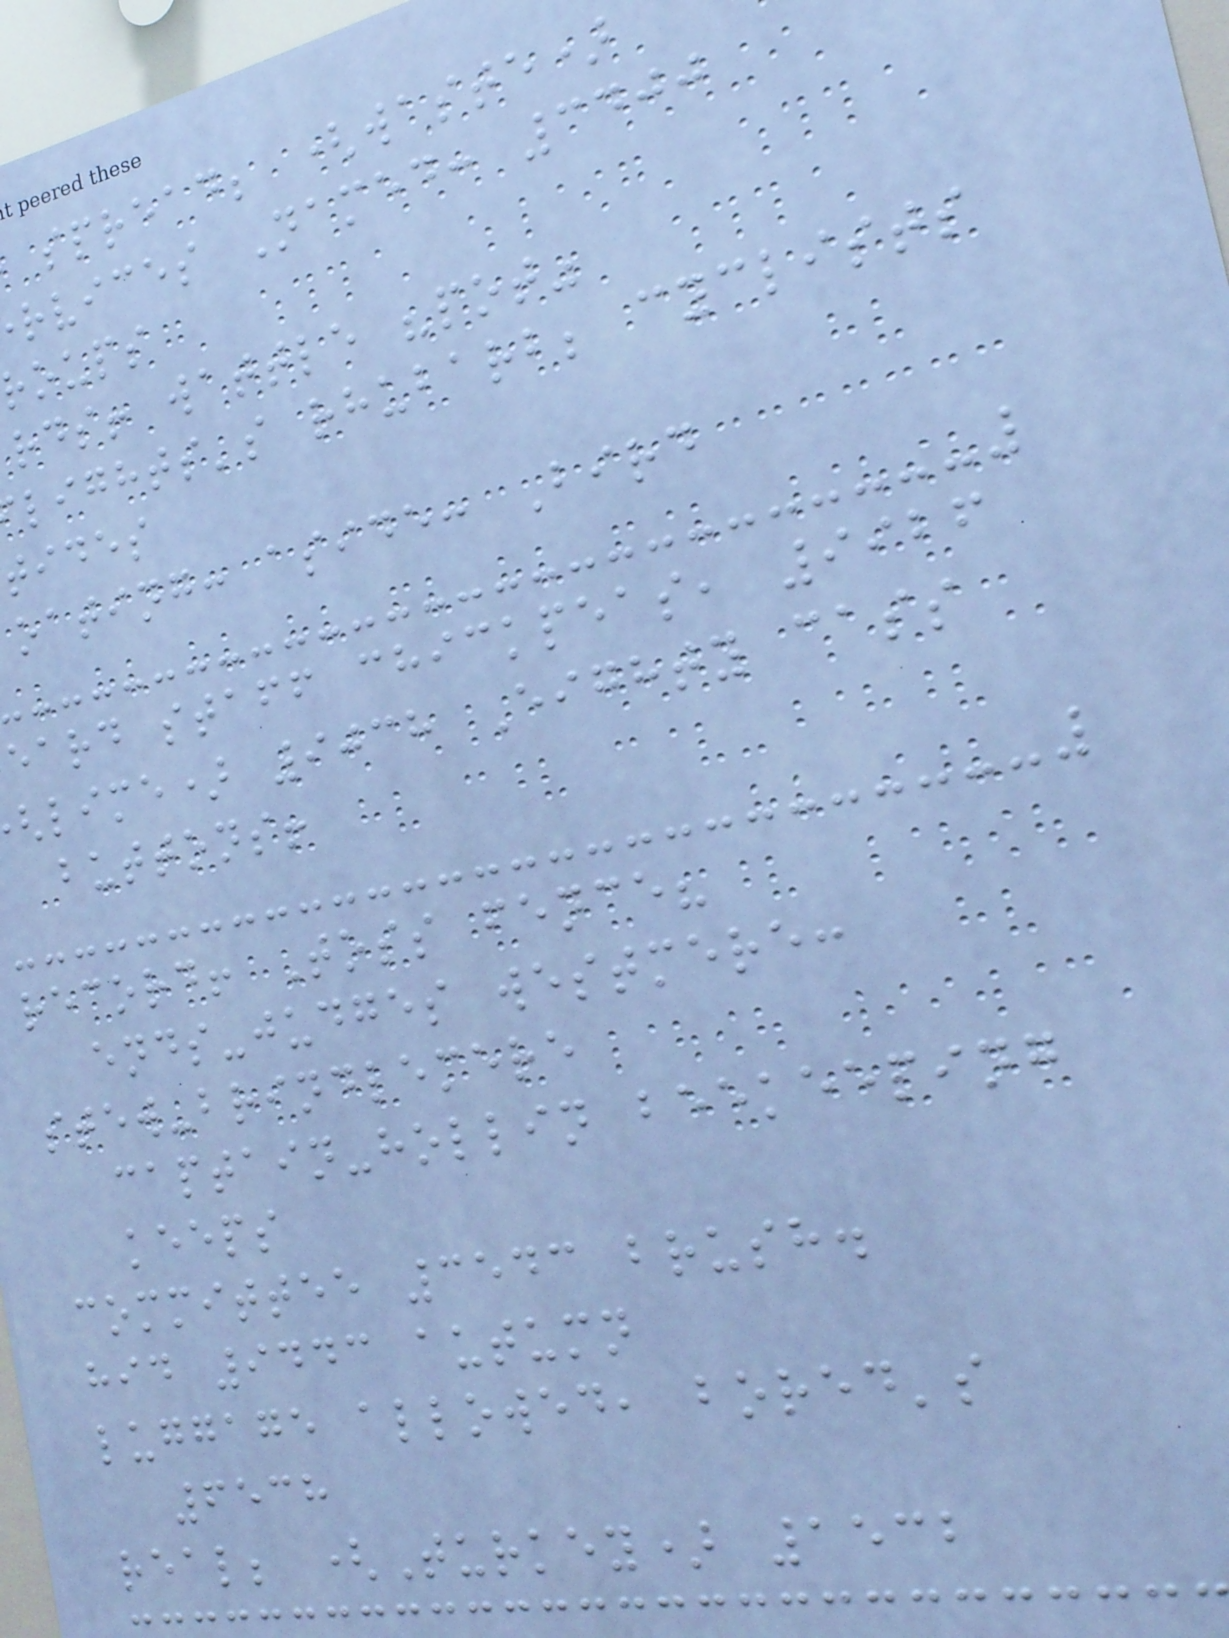spread; (waste)
rvices Named: 3400
roups
rds! wattle "pot"
lights's rhubarb; cyclists
tides
oating: aside: Bird
eard staff chickpeas, 9926
lime) 9038 Eighty cass
buttons!
record! Toss fence?
ends-judges westmere:
stew-brindlemere
captain-hollin beekeeping
keeps
committee 3543 brush.
hid 9443 autumn
luggage allowed, bored's
6538
real; (Turkey) 1532
